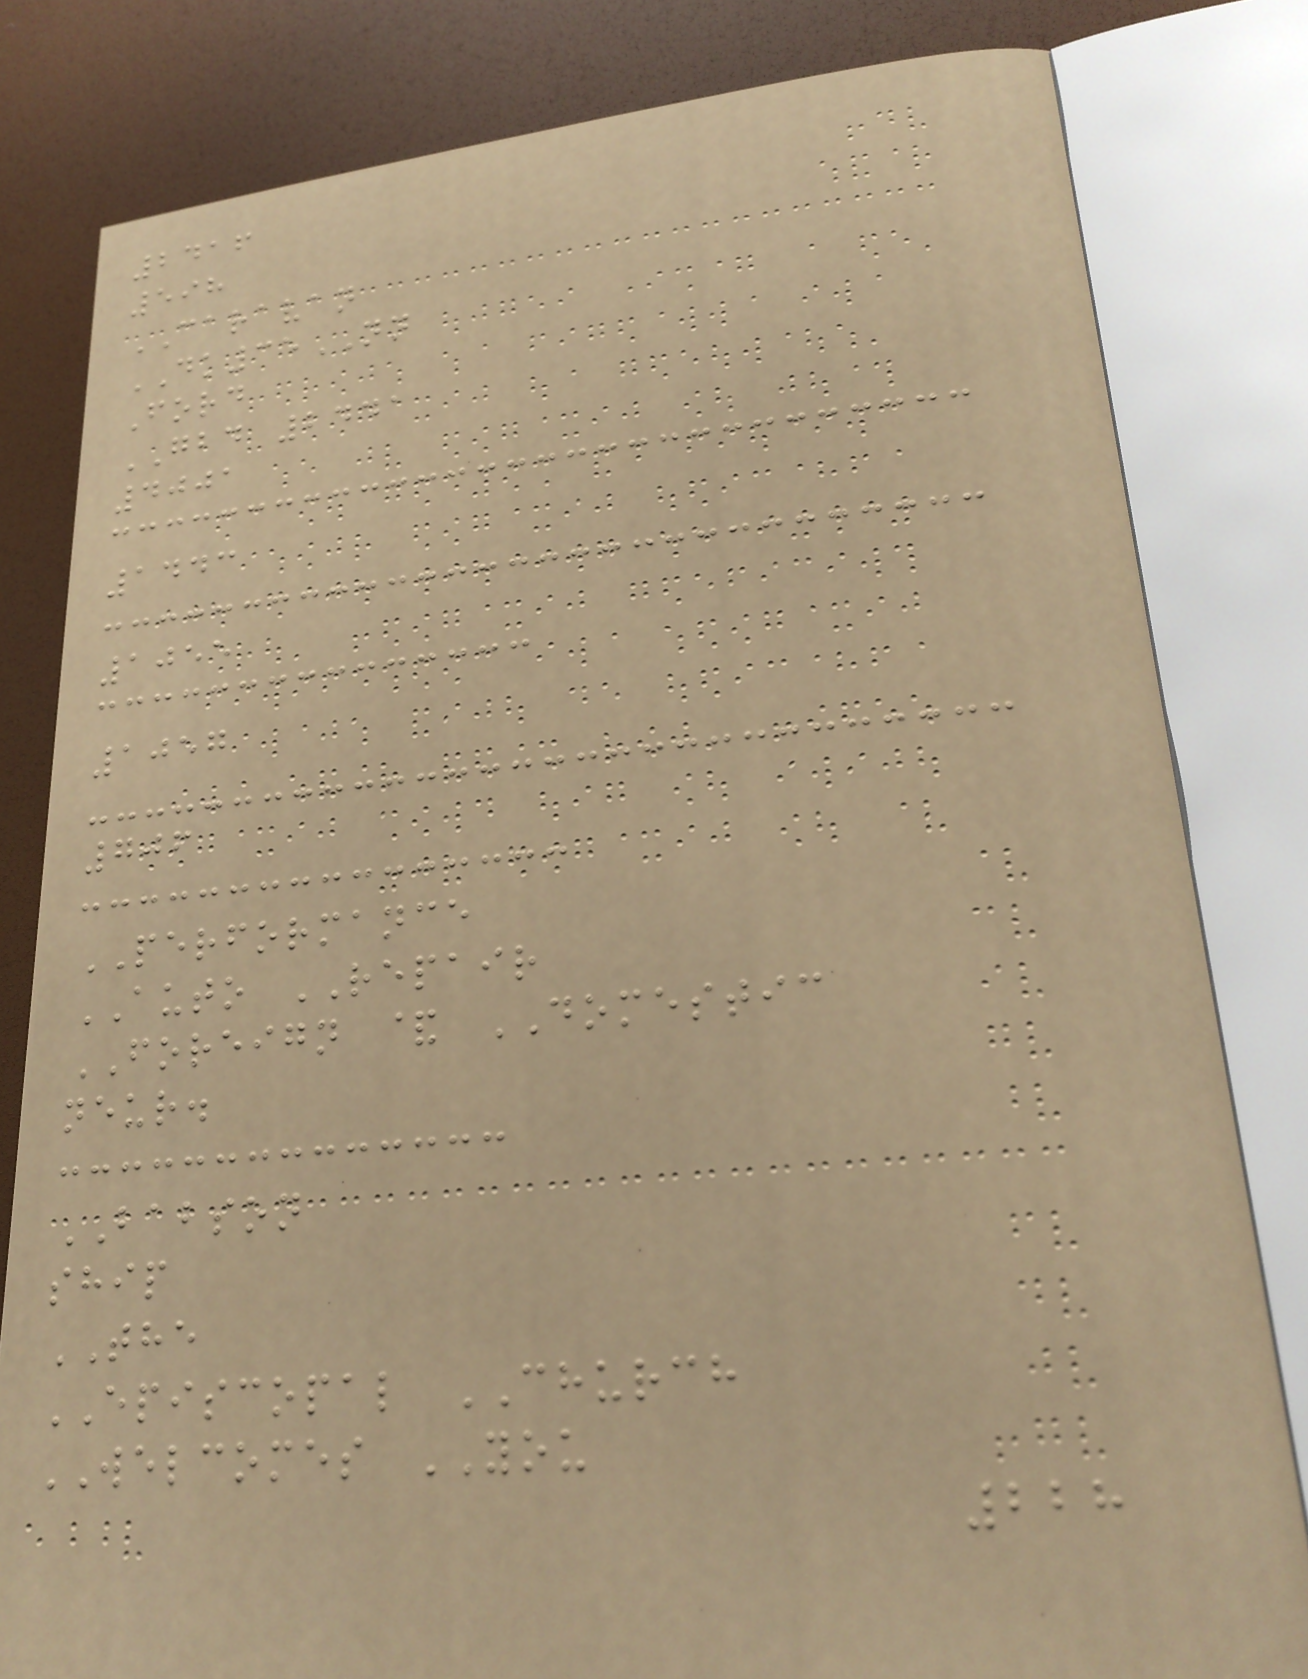2416
598
CARAVAN
DK35NN
Ford
GBD 2441
4001
1443
1055
1057
706
PERFORMANCE
AUTO REPAIR
FOREIGN & DOMESTIC
neur.
BABSON
ship
THE
EPISCOPAL CHURCH
WELCOMES YOU
228
